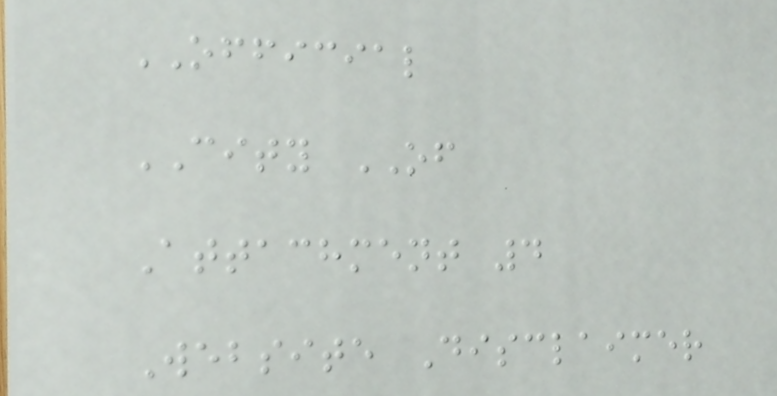OFFICIAL
CITY OF
Attachment 4
Website Disclaimer
